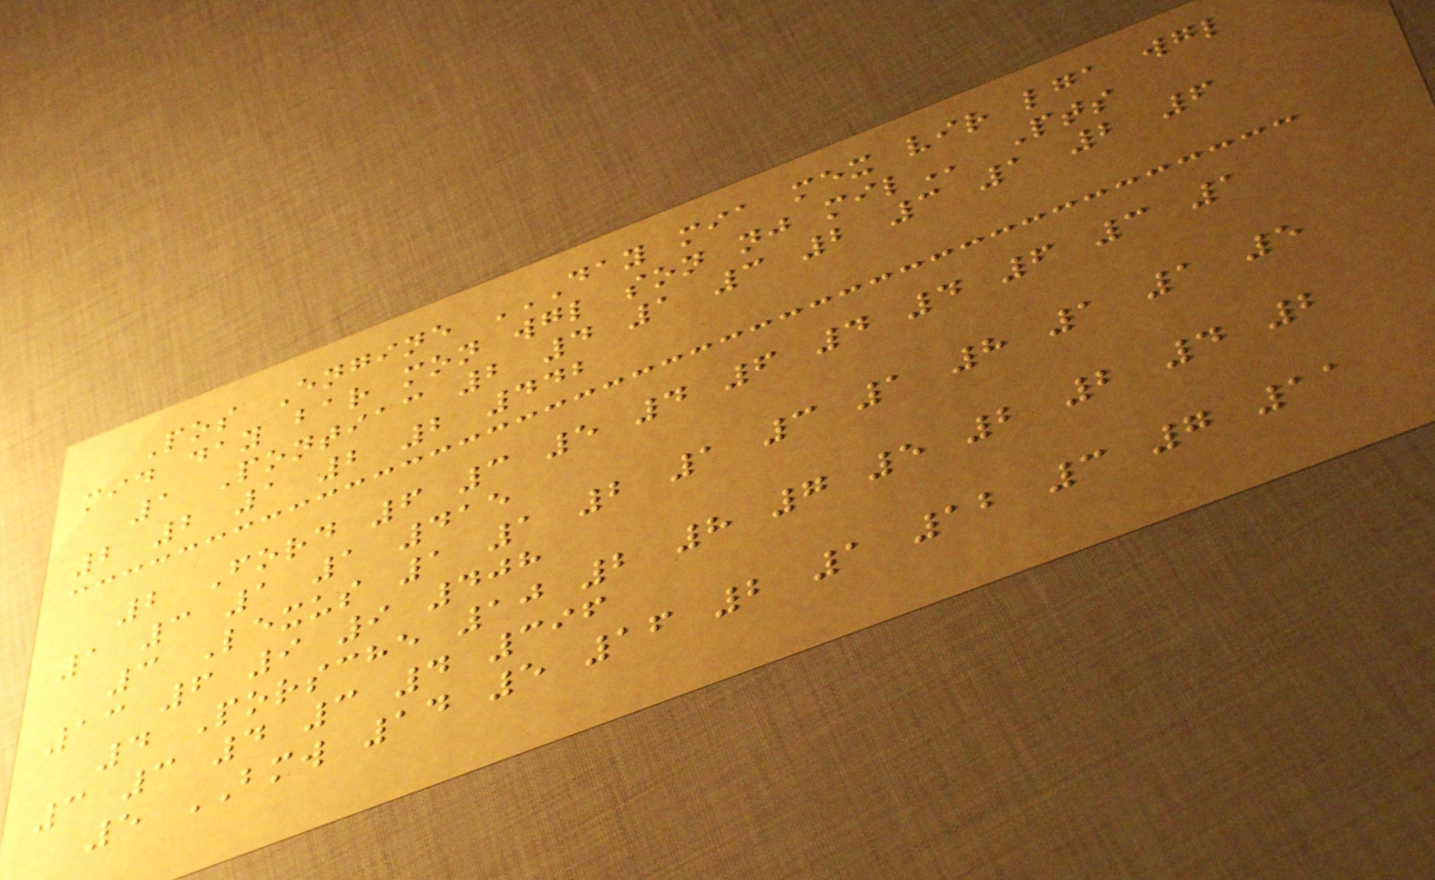Pos Engine DAY MIA MEX VIR LGA WGL
MID DAY BAR MON WGL SON NJ MIL Pts
1 Pontiac 2 4 1 3 2 3 1 2 6
2 2 1 2 2 442
2 Ford 6 3 5 4 6 4 4 6 3 1
1 3 1 1 415
3 Lexus 1 1 2 1 3 1 8 1 1 5
13 6 9 9 408
4 Porsche 10 2 8 7 5 2 2 4 2
3 3 4 3 4 396
5 BMW 14 5 16 2 1 12 3 7 11
